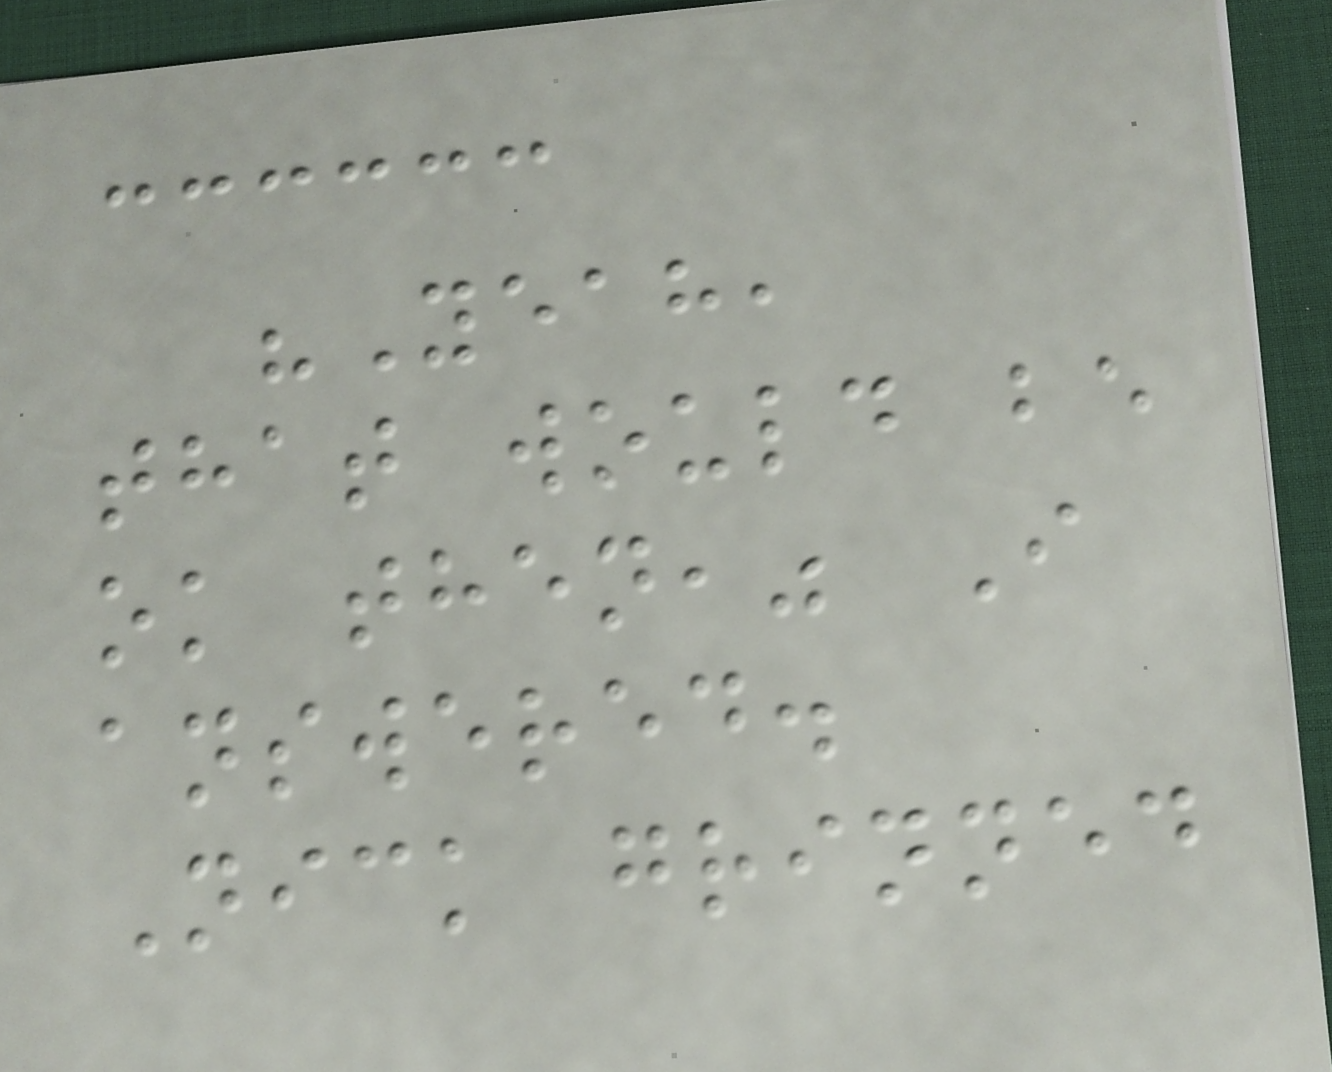"Yeah,
that would be
ok then," I
answered.
Nick grinned
